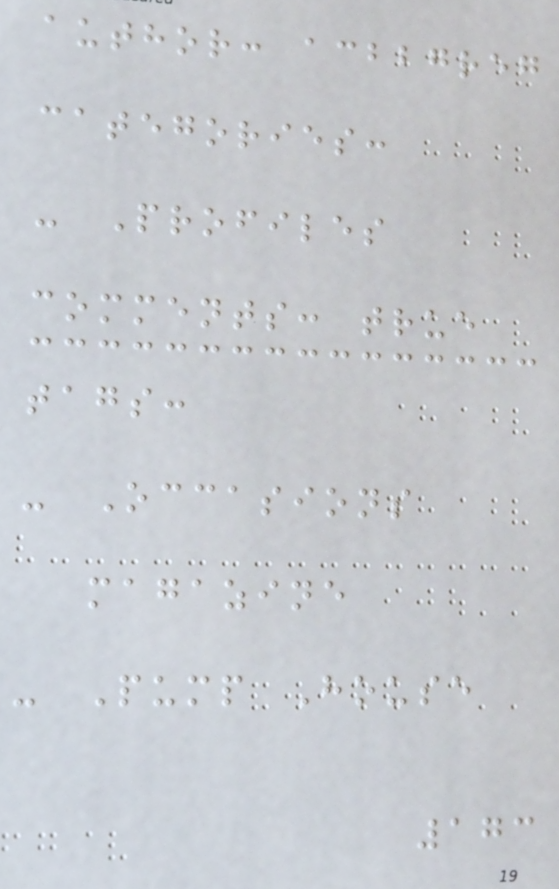author: acbbgreg
categories:
- Profiles
comments: true
tags:
- Occasions
magazine
- Pump House
173
